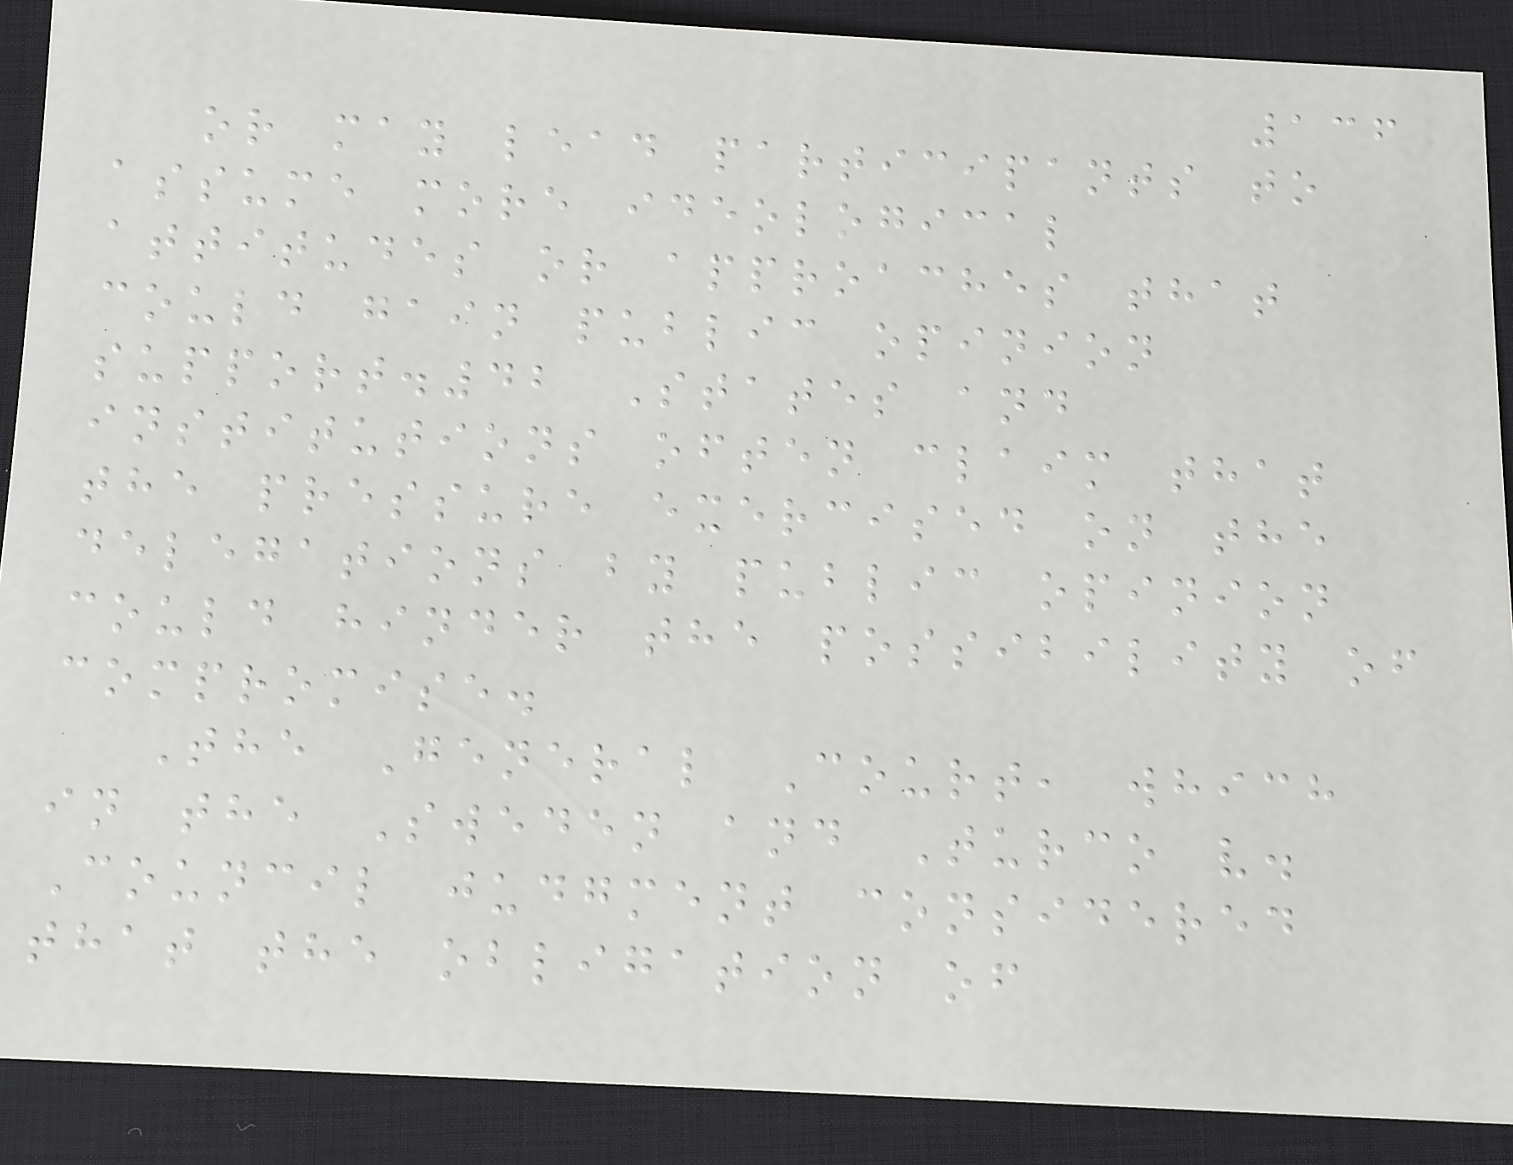136
or may lead participants to
assume more ideological
attitudes or approaches that
could gain public opinion
support.42 States and
institutions often claim that
the pressure exercised on the
delegations by public opinion
could hinder the possibility of
compromise.
The General Court, which
in the Sweden and Turco v.
Council judgment considered
that the obligation of
